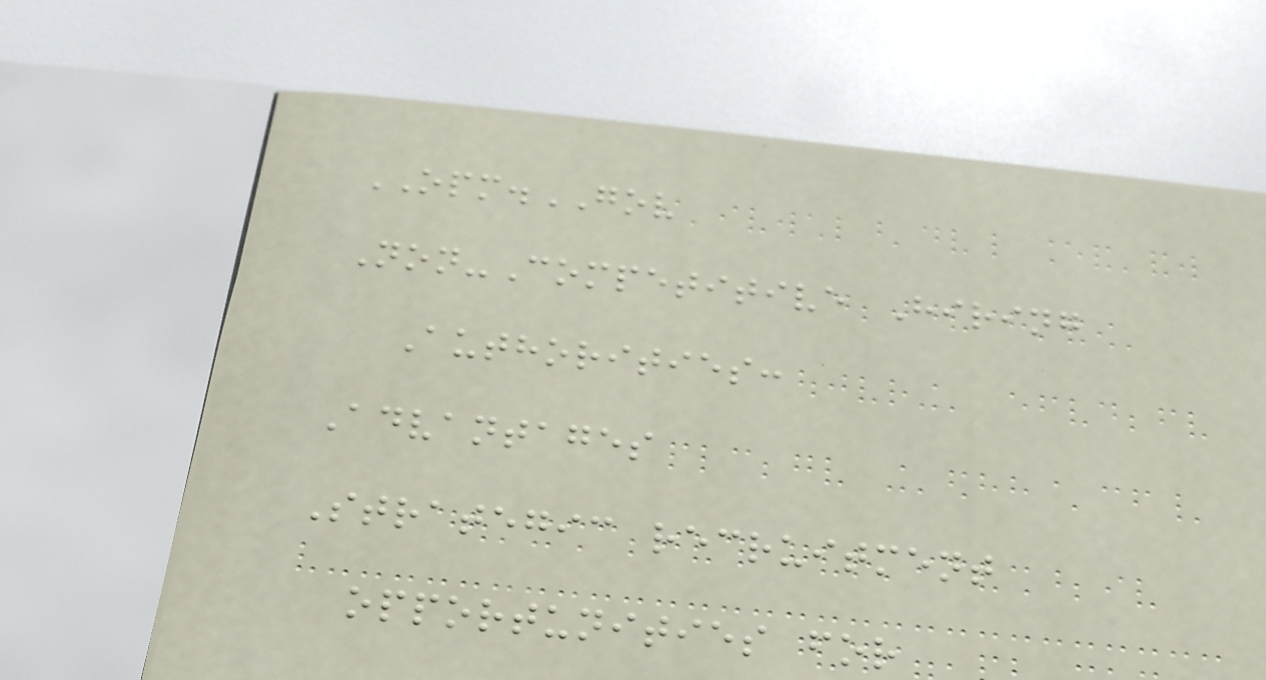OPM.GOV
Non-Competitive Hiring
Authorities:
Advantages
Strategic recruitment
opportunities for
